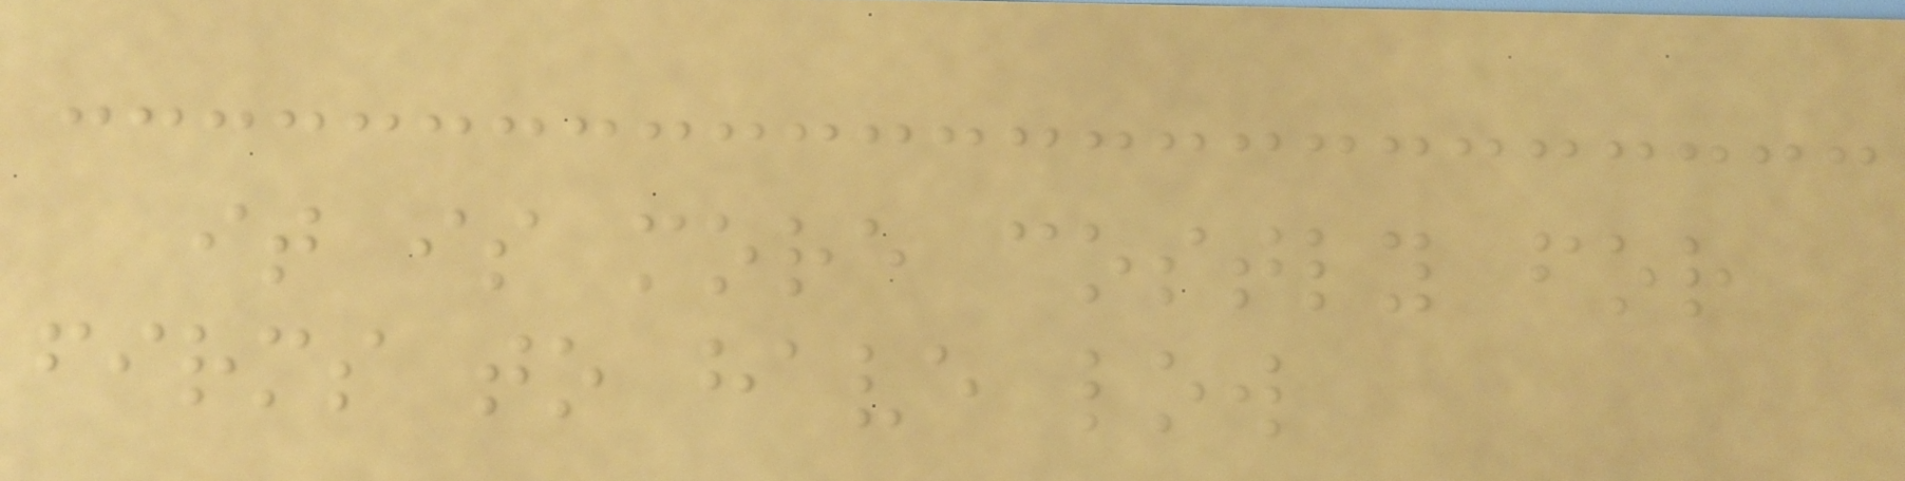it is more costly for
firms to have low
